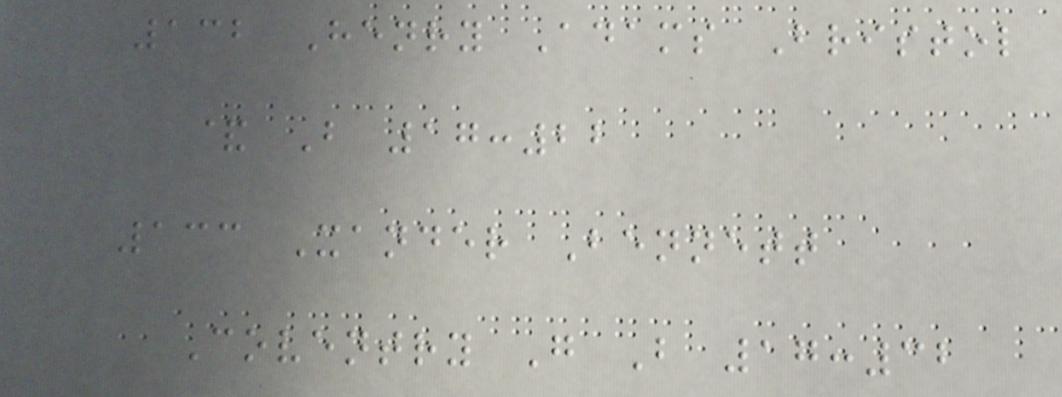132 Henry Adams Bristol
& B 17:22
133 Xander Bennett
Coventry G B 17:32
